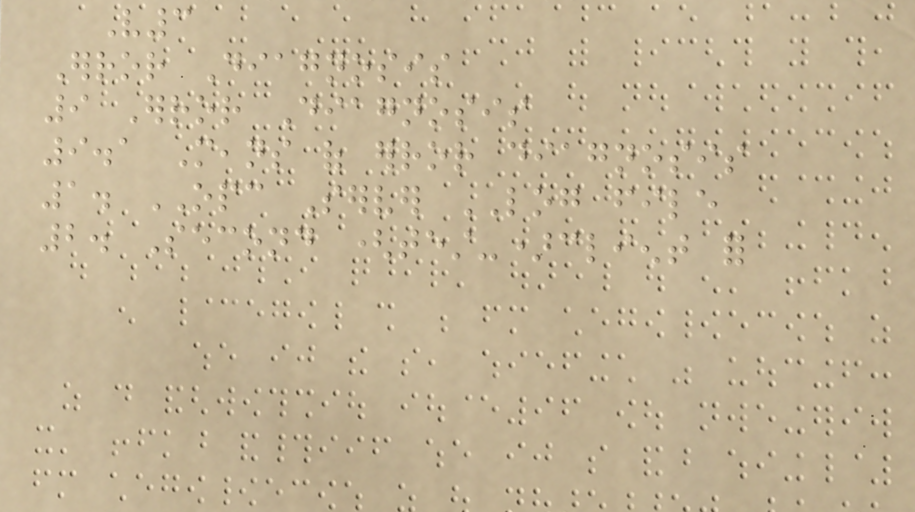V3
Error Diagnosis
9 Error Diagnosis
9.1 Means of error diagnosis
1. OPC Server LOG file
2. Second (test-)client for
